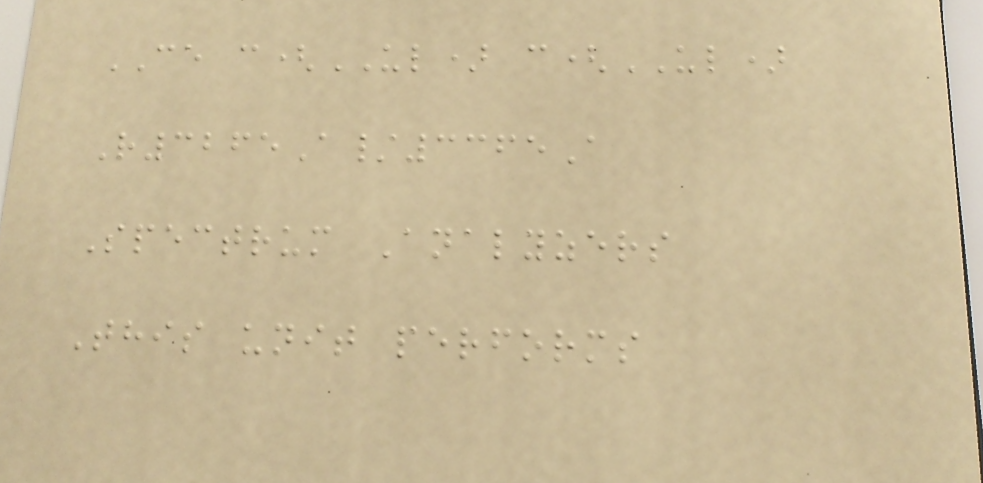CE c(UL) c(UL)
R3265A/3365A
Spectrum Analyzers
This unit performs
